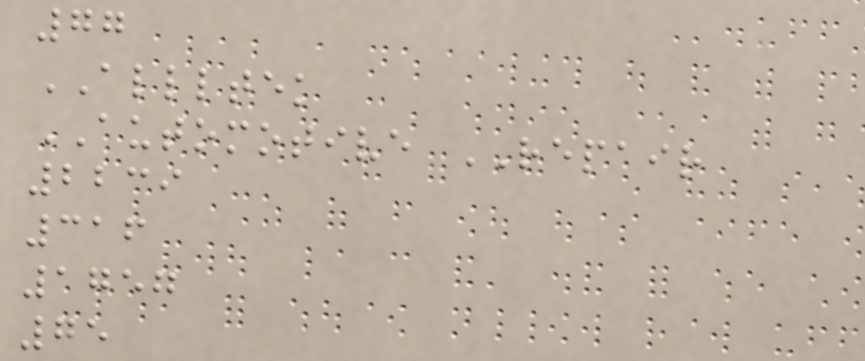77
ALLLTEK
AUTOMOTIVE REPAIR
2239
316
1757
75
